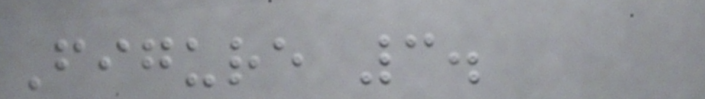Figure 3.
